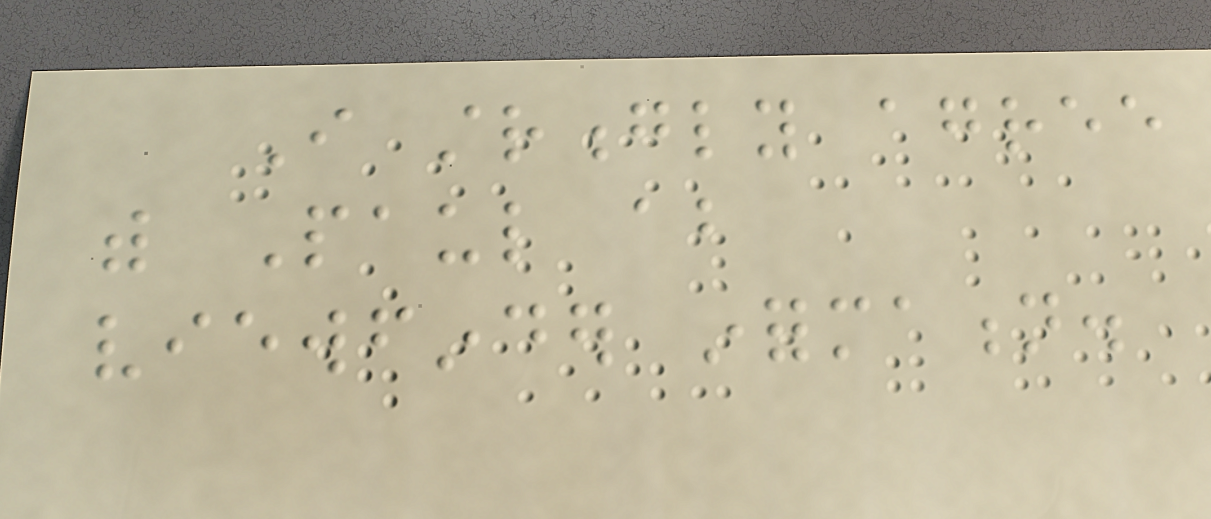I strongly agree
with Paul about
viewfinder information.
